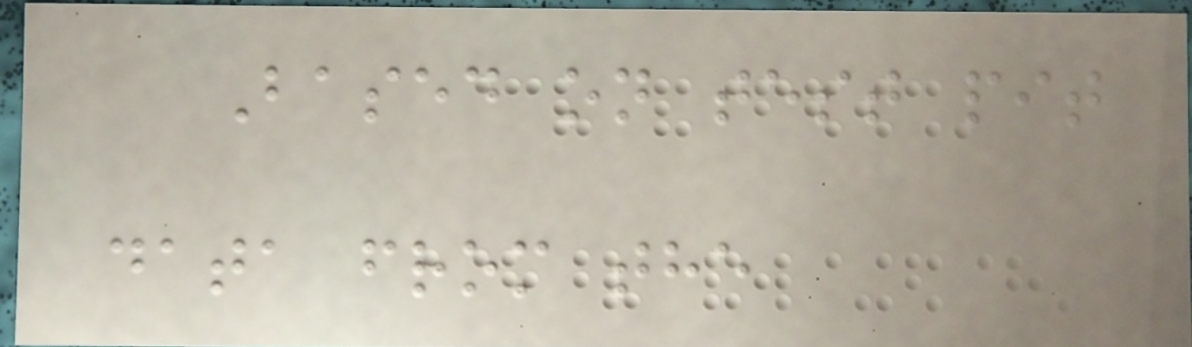Based on test pit
data from the
